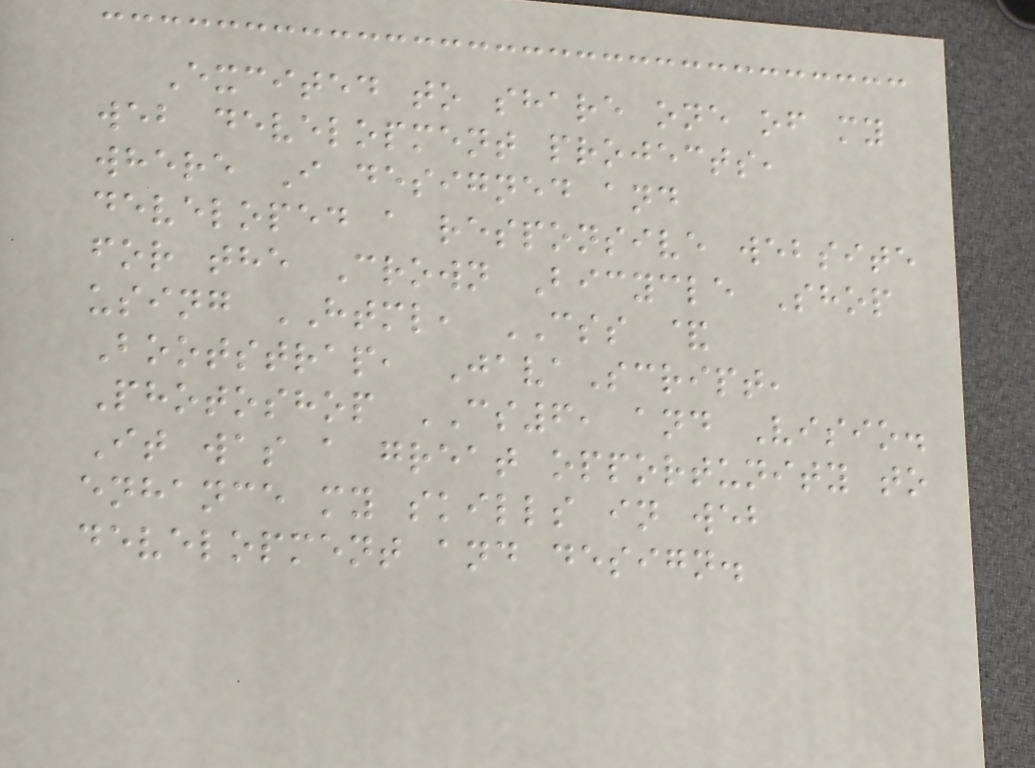Excited to share one of my
web development projects,
where I designed and
developed a responsive website
for the Crown Bicycle Shop
using HTML, CSS &
Bootstrap, JavaScript,
Photoshop CS6, and Visio.
It was a great opportunity to
enhance my skills in web
development and design.
